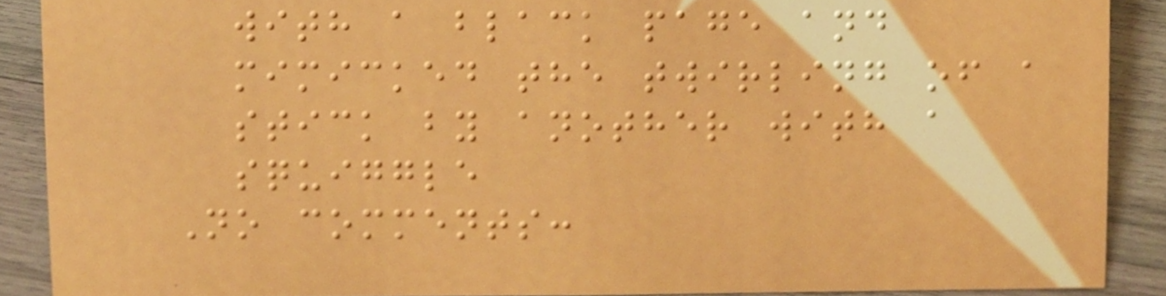with a black page and
mimicked the twirling of a
stick by another with a
squiggle
No comments:
